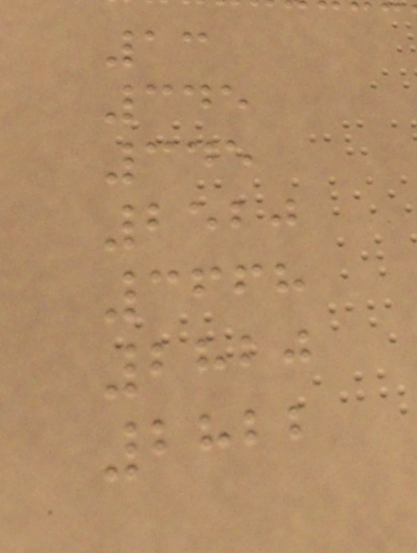13
345
345
2520
3668
2820
2822
